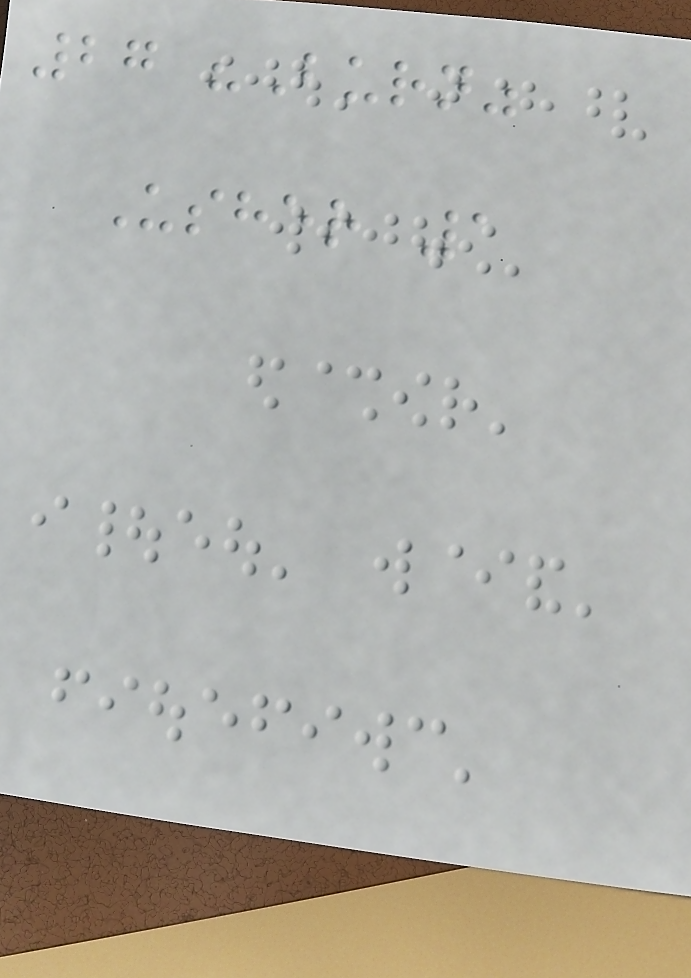27 "Burn"
Usher 1
